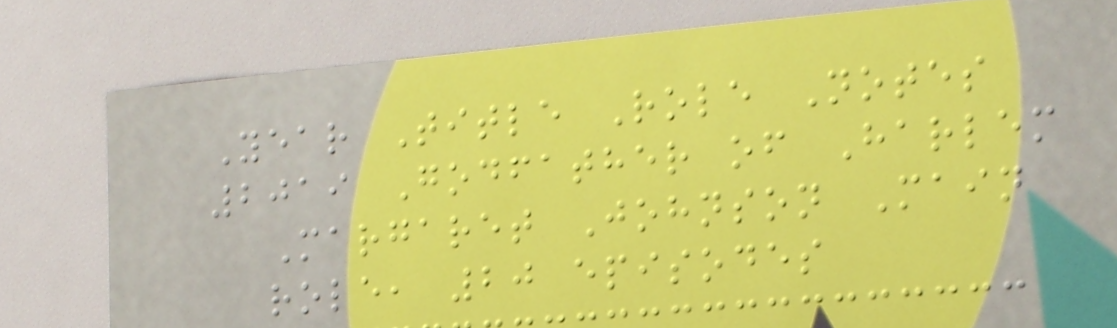Year Title Role Notes
2019 Godfather of Harlem
Margaret Johnson Main
role, 20 episodes
